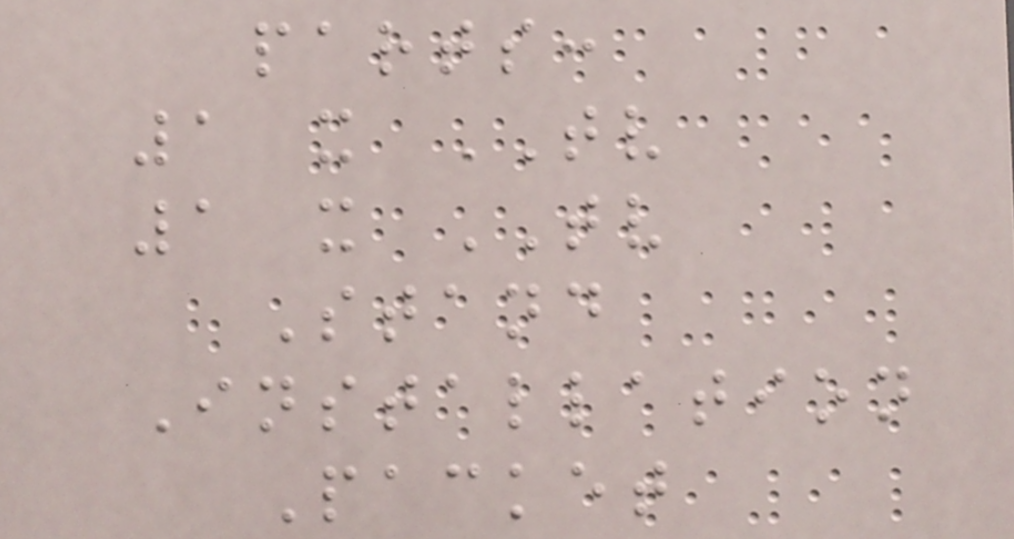parts:
1 x TV
1 x TV
Stand
Installation
Packet
